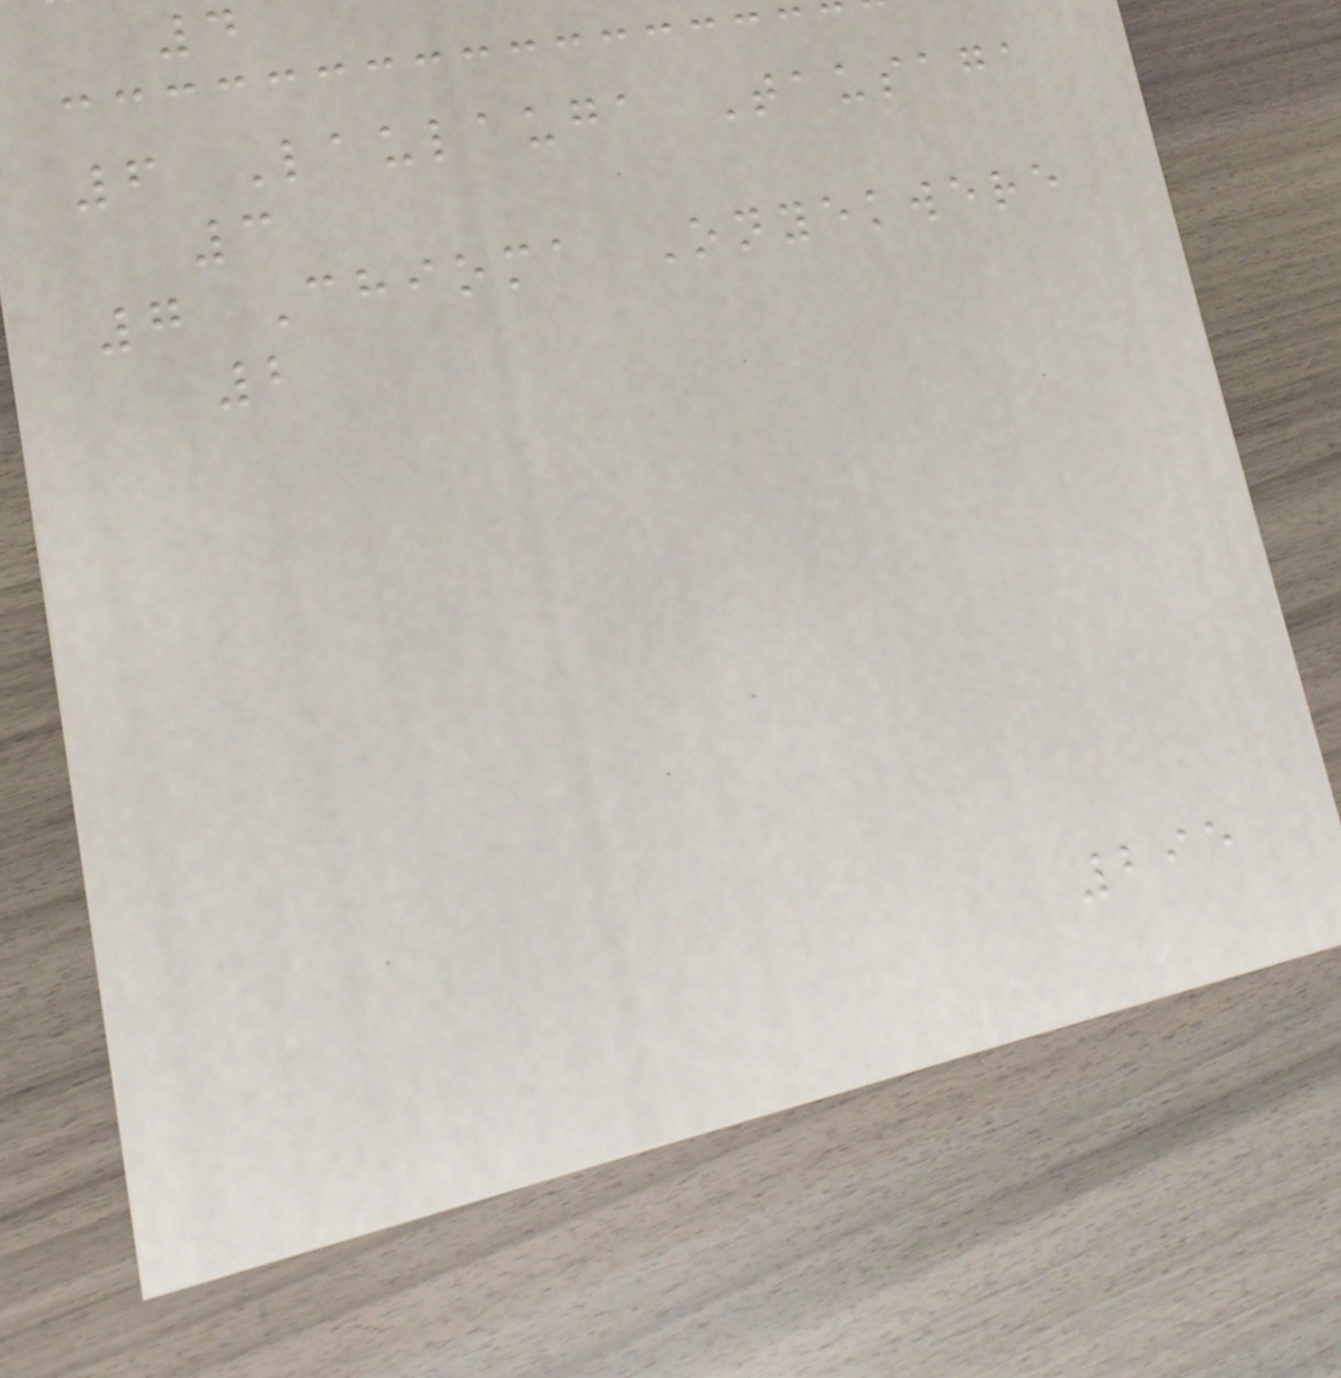4
6 Laulauga Tausaga
3
7 Chioma Onyekwere
2
295
